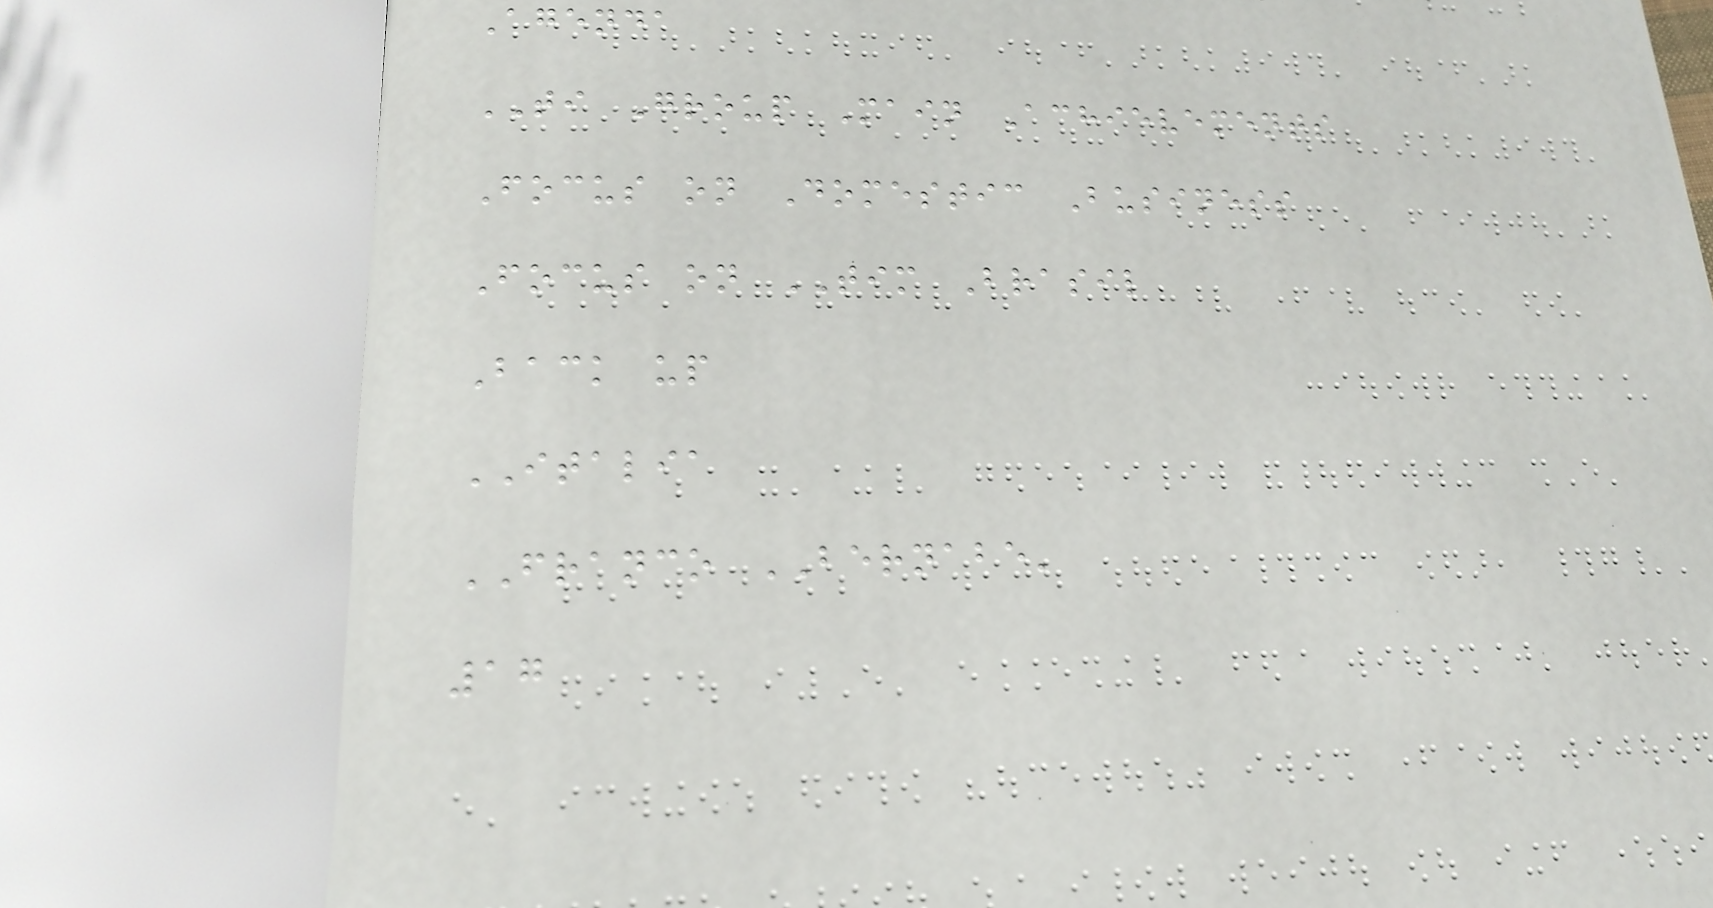Agenda
TI Group Main Achievements
Focus on Domestic Business
Focus on TIM Brasil
Back up
ITALIA
FRANCO BERNABE'
17
